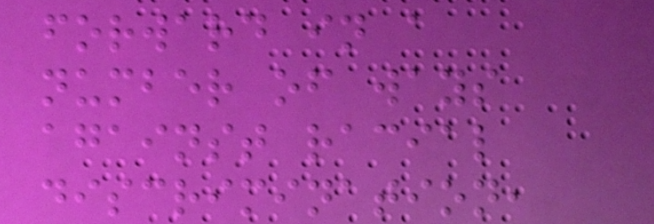forward in a
number of ways
against racial
discrimination,
